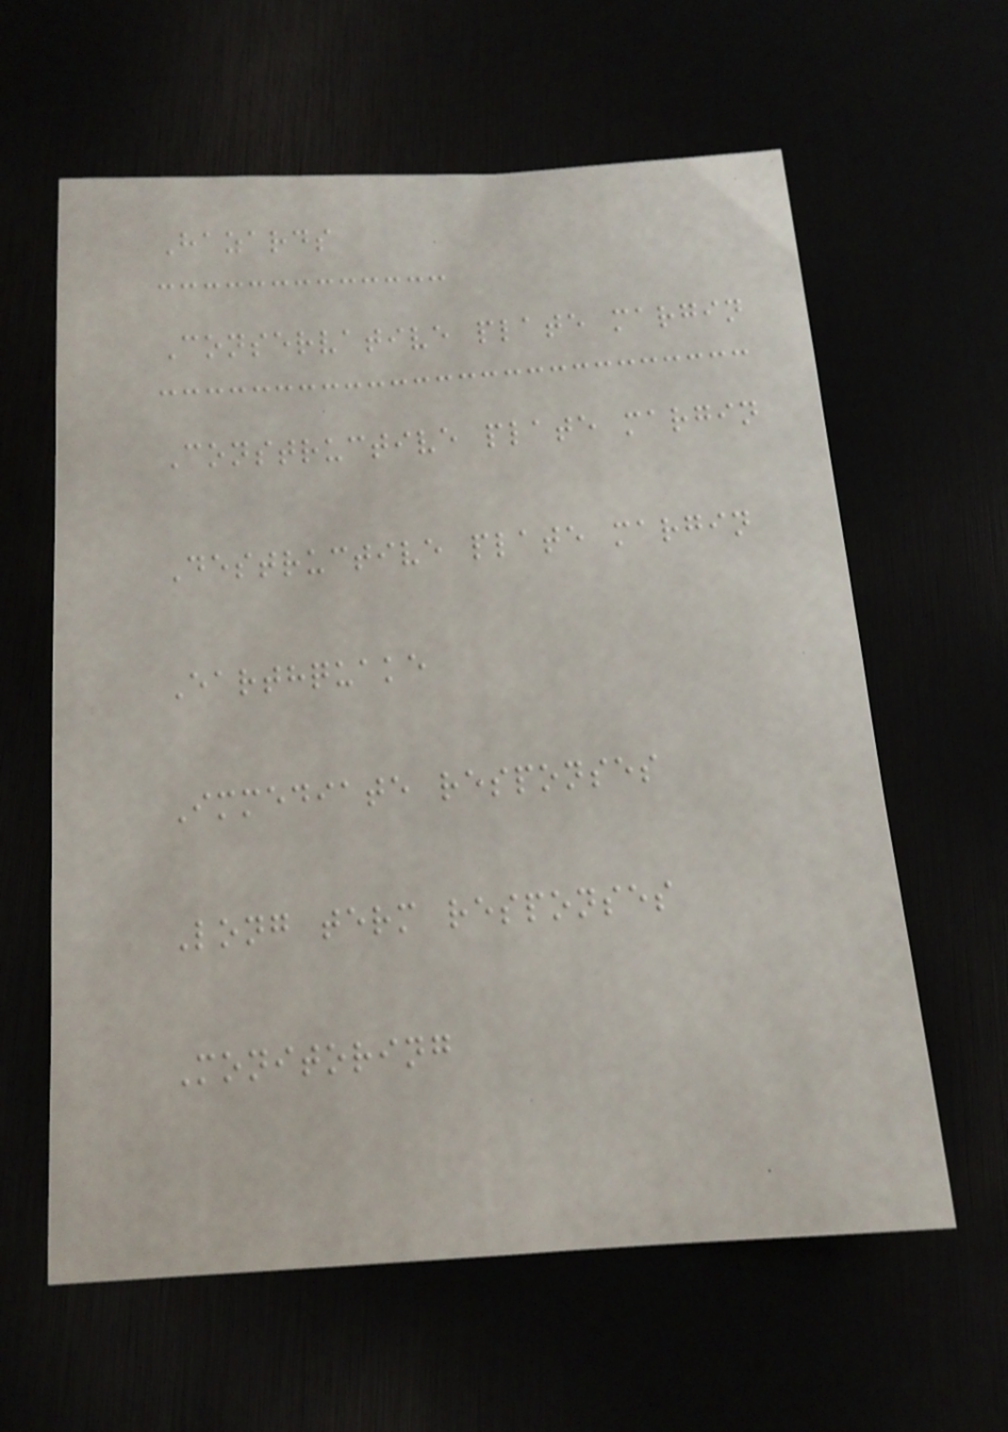Hazards
Conservative plate margin
Constructive plate margin
Destructive plate margin
Earthquake
Immediate responses
Long term responses
Monitoring
